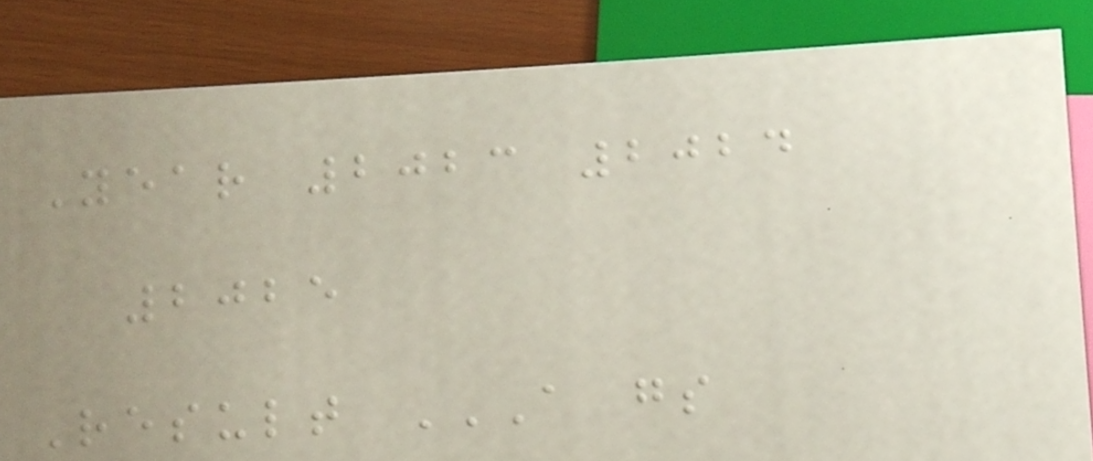Year 2023 2024
2025
Result A GS
